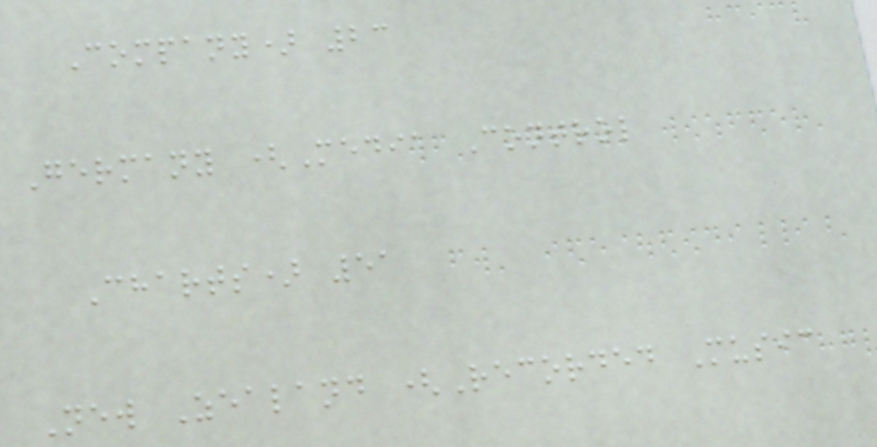Company) 23
Germany (Media Control
Charts) 51
New Zealand (Recorded Music
